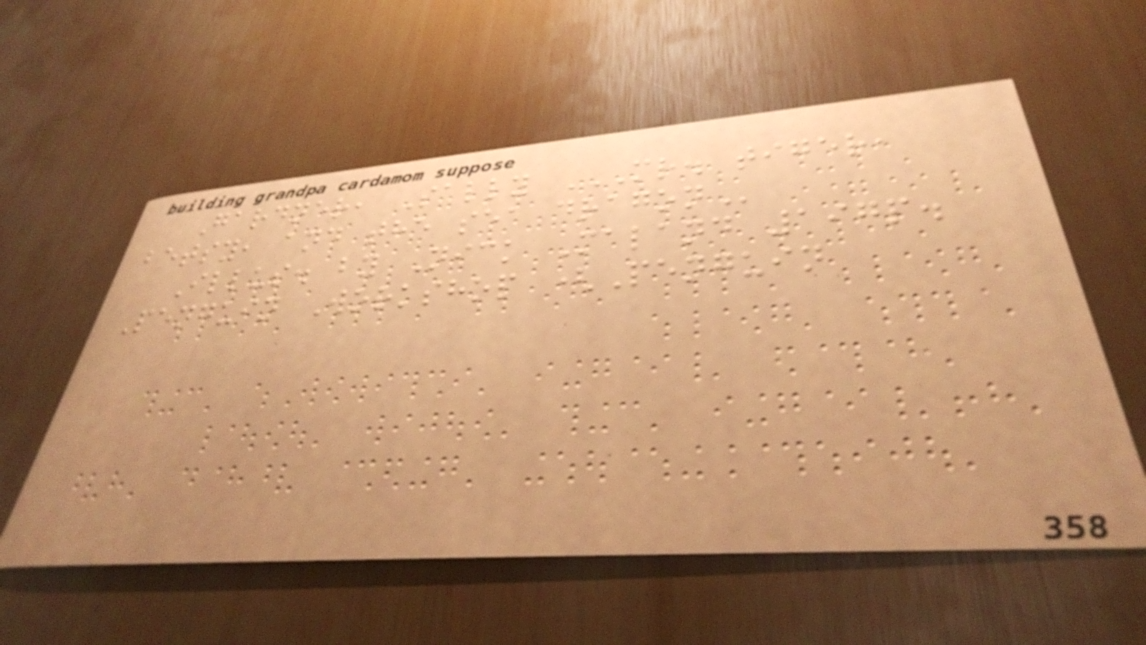Gardner, Sally MR. TIGER,
BETSY, AND THE SEA DRAGON
Illus. by Nick Maland 197p.
Penguin Workshop (Penguin
